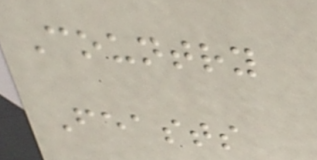Country
Feasts
